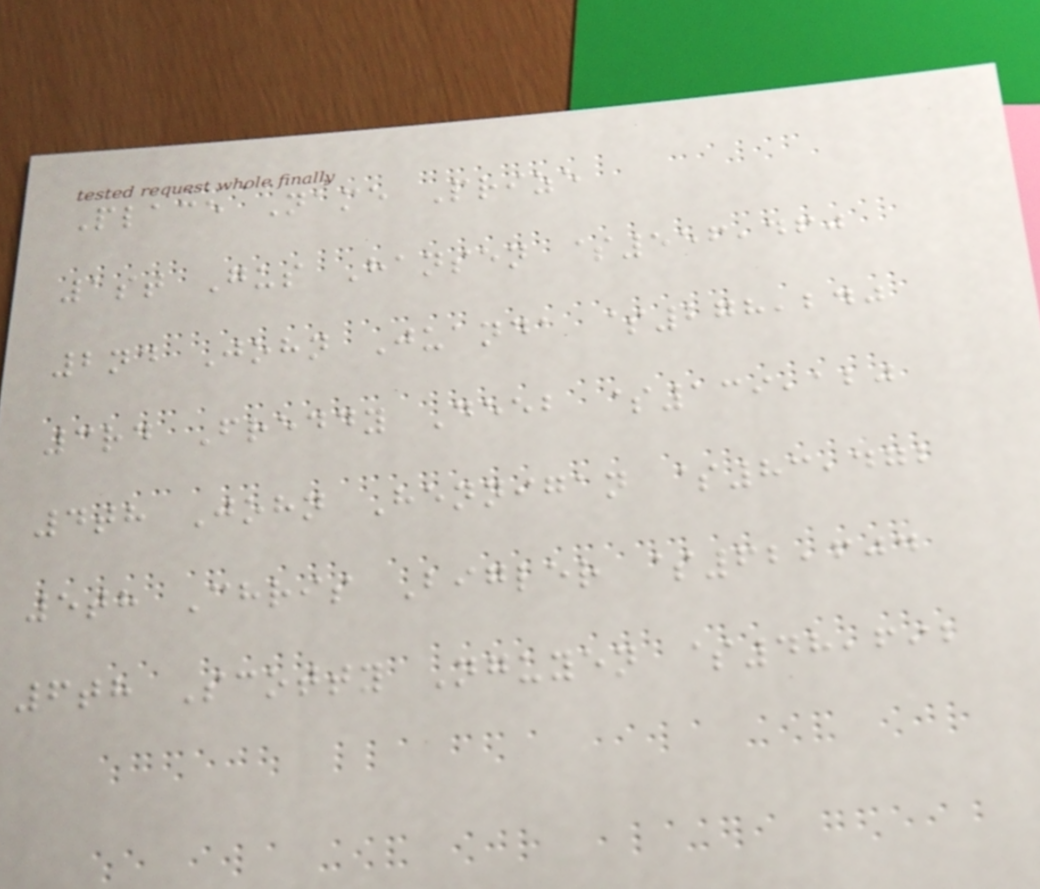Place Name Prize
1st Gus Hansen $556,460
2nd John Juanda $278,240
3rd Freddy Deeb $139,120
4th John Hennigan $83,472
5th Chris Bigler $62,604
6th Scotty Nguyen $48,692
